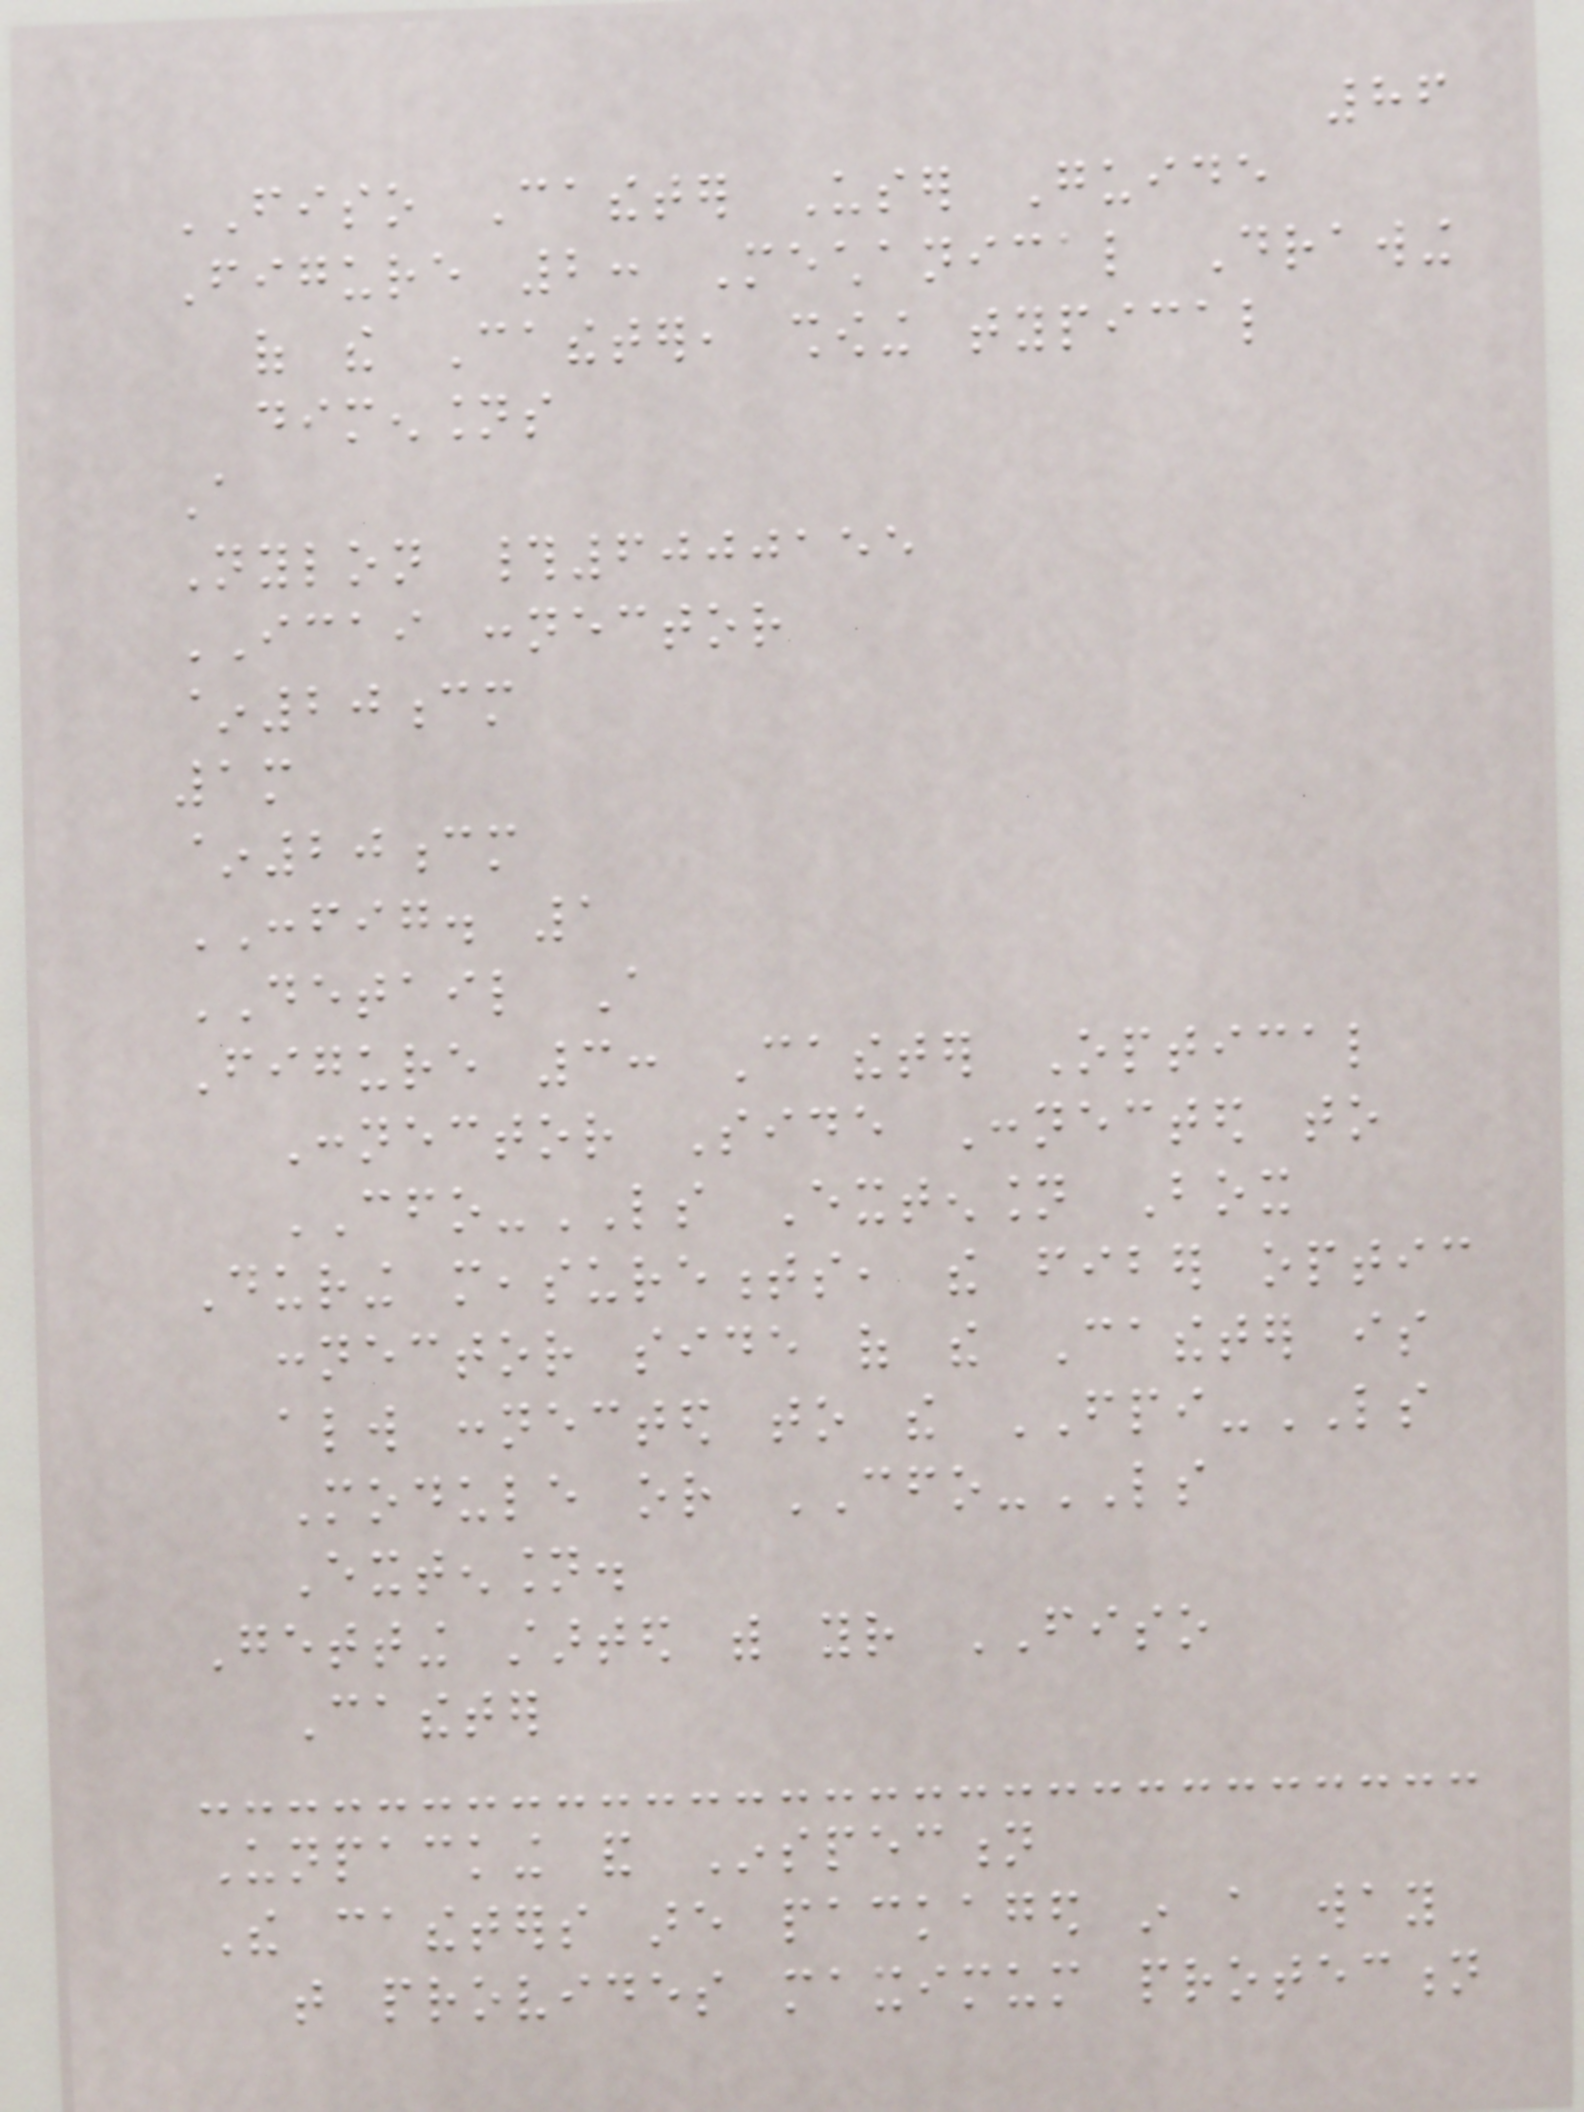86
FISO Catheter User Guide
Figure 2: Mechanical Drawing
of the Catheter, showing typical
dimensions
A
Nylon #6000155
ICAI connector
~20cm
1m
~20cm
CONFIG. 1
DETAIL A
Figure 3: Catheter Optical
Connector Side Connected to
CFO-LS Extension Box
During measurements, the fiber optic
connector side of the Catheter is
always connected to the FPI-LS
Module or CFO-LS
Extension.
Getting started with your FISO
Catheter
Unpacking and Inspection
The catheters are packaged in a way
that provides maximum protection
